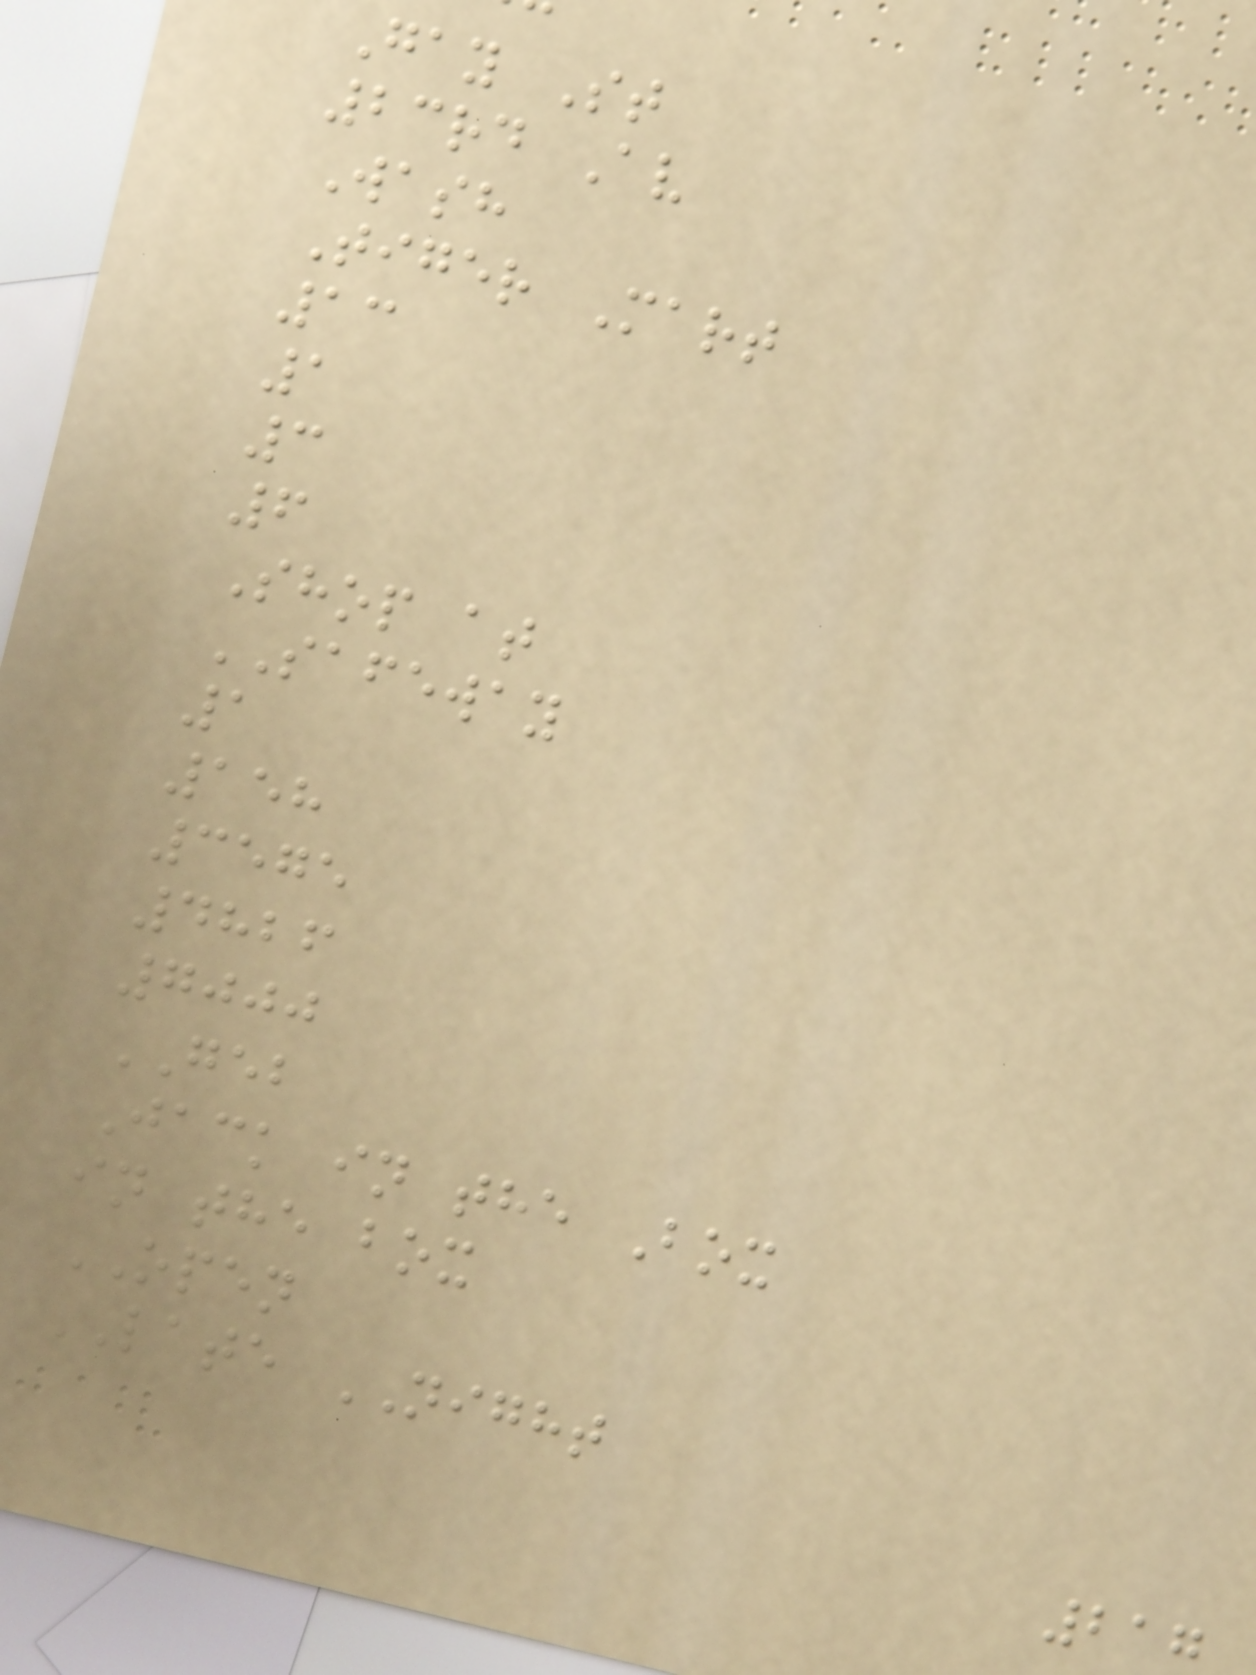Gay St
23rd Av
Wash
Tiger Mart
13
1
3
6
Shop at
SAFEWAY
1
158
3575
4826
7000
GEB
Jack in the Box
in the box
OPEN
LATE NIGHT
